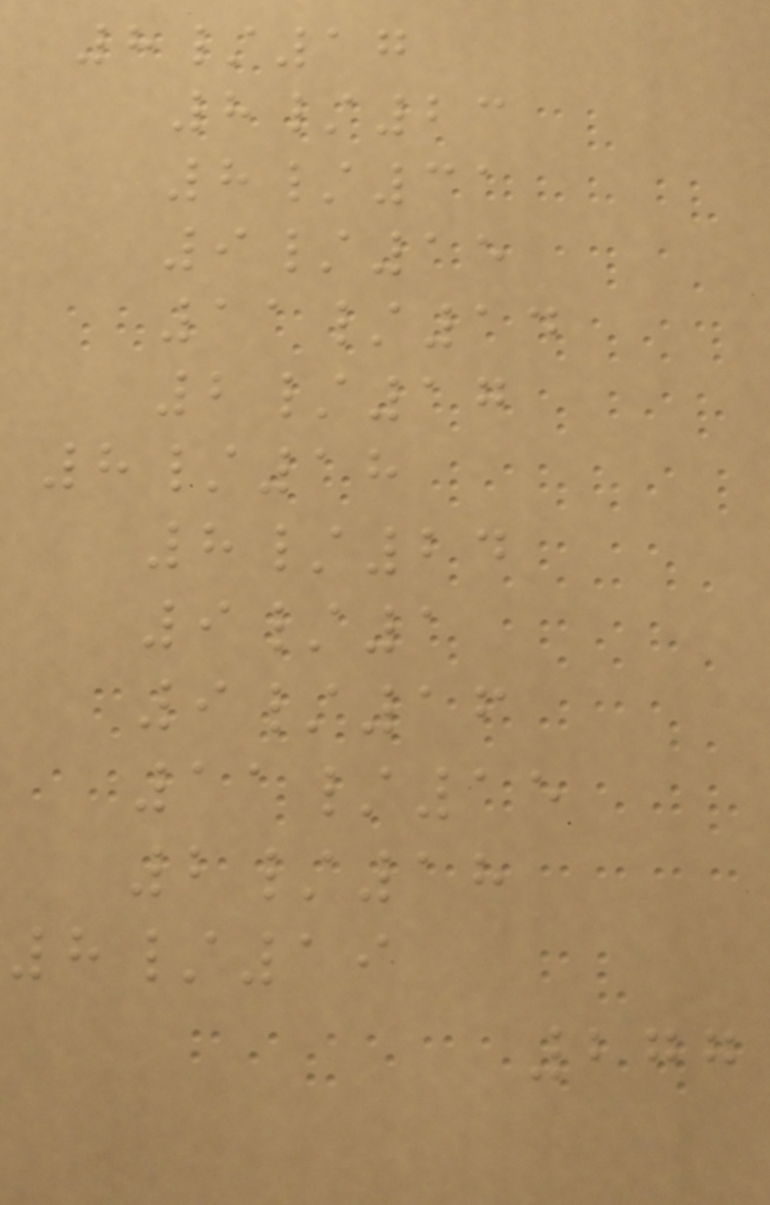8/17
8/23
8/31
9/15
11/14
2/17
8/18
8/24
9/1
9/16
11/15
2/18
8/19
277
